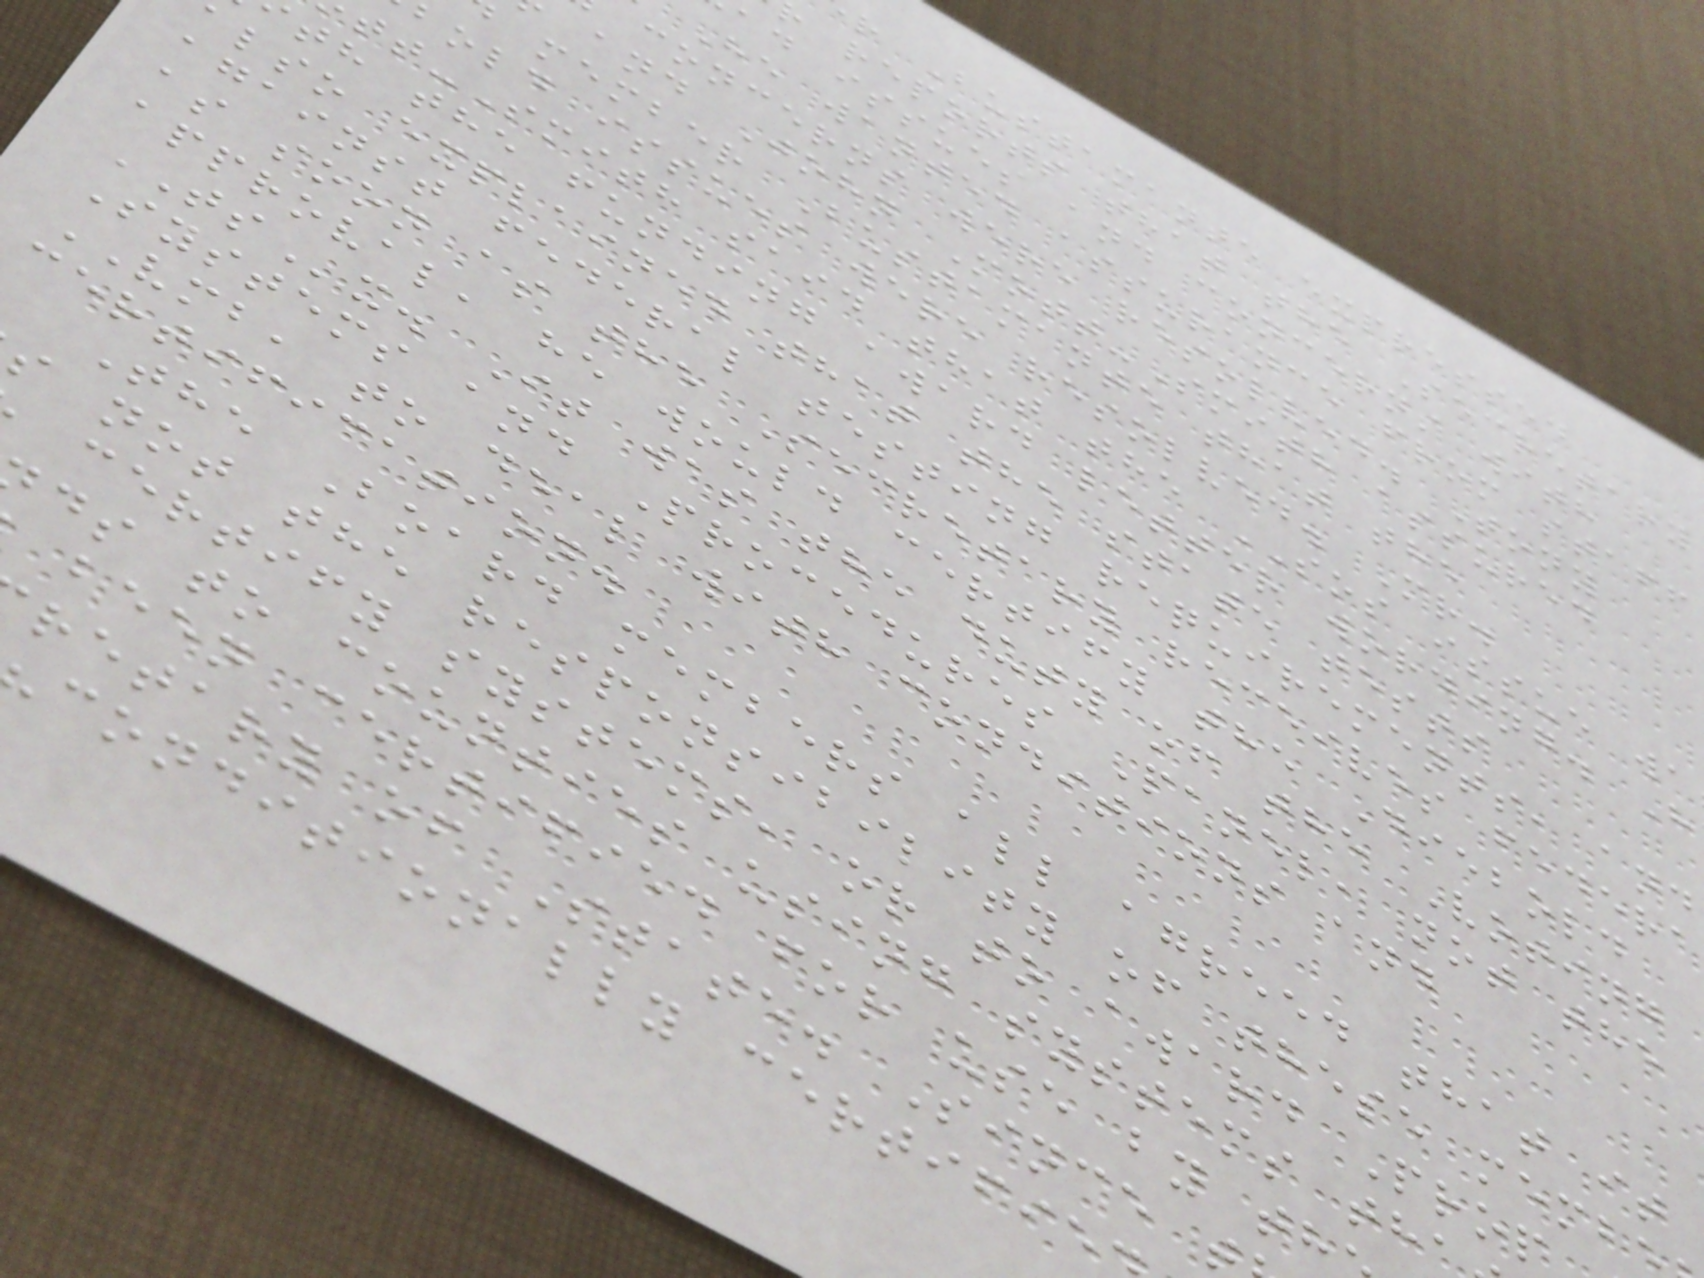r Bustamante expressed
reports that the Secretary
ad issues and concerns with
He wanted assurance from staff
concerns were resolved. Tony
and John Mott-Smith assured
member Bustamante that the
bold issues were resolved. Mr.
tt-Smith said that the SOS issue wa
th the funding award letter wording. H
also explained that the state tests
against federal testing requirements, and
as soon as the Secretary receives federa
approval, he would certify the Diebold
TSx. It was the duty of the Voting
Systems and Procedures Panel, not the
VMB, to deal with conditions and
certification.
The Board members all agreed that it
s not the responsibility of these memb
certify systems, or to award Prop
ds to counties using systems th
been certified for use by th
retary of State. Since
conditionally certifie
